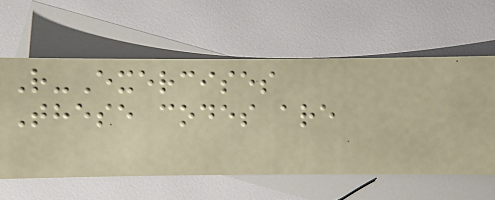R-Exercises
These codes are
